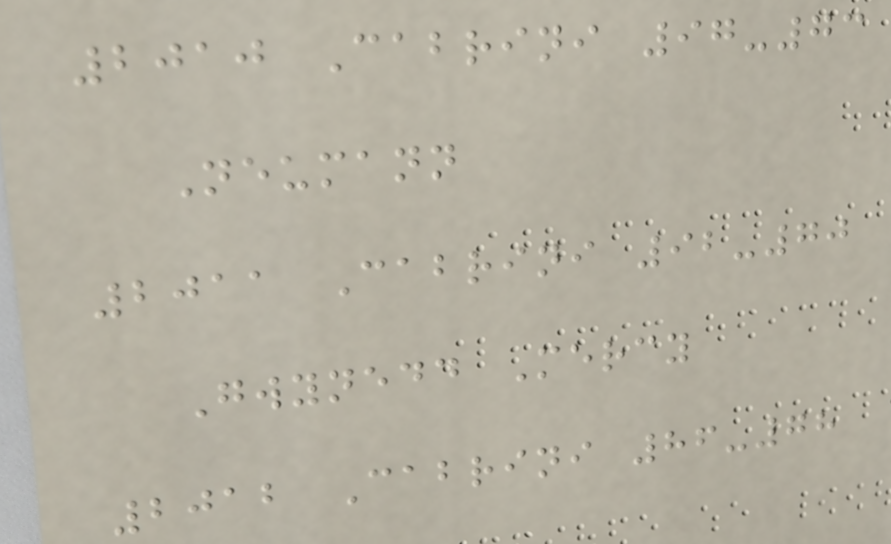2010 Cabrini 97-73
Neumann
2011 Cabrini 92-70
Gwynedd Mercy
2012 Cabrini 86-78
